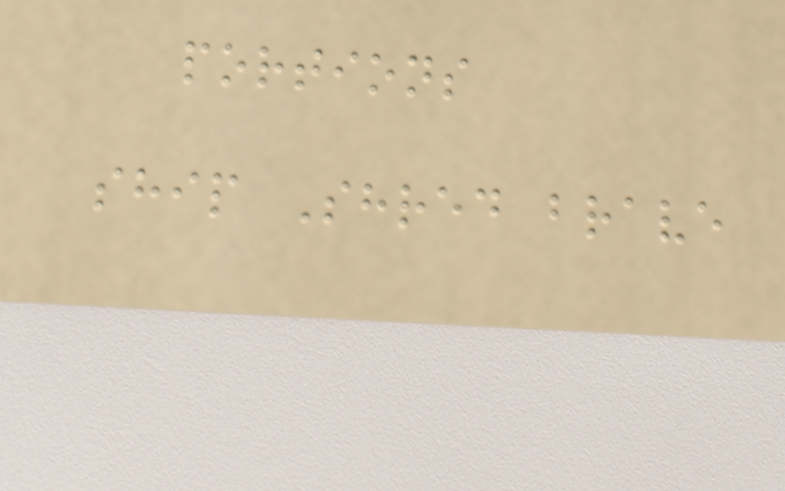portions
ship Shred brave
